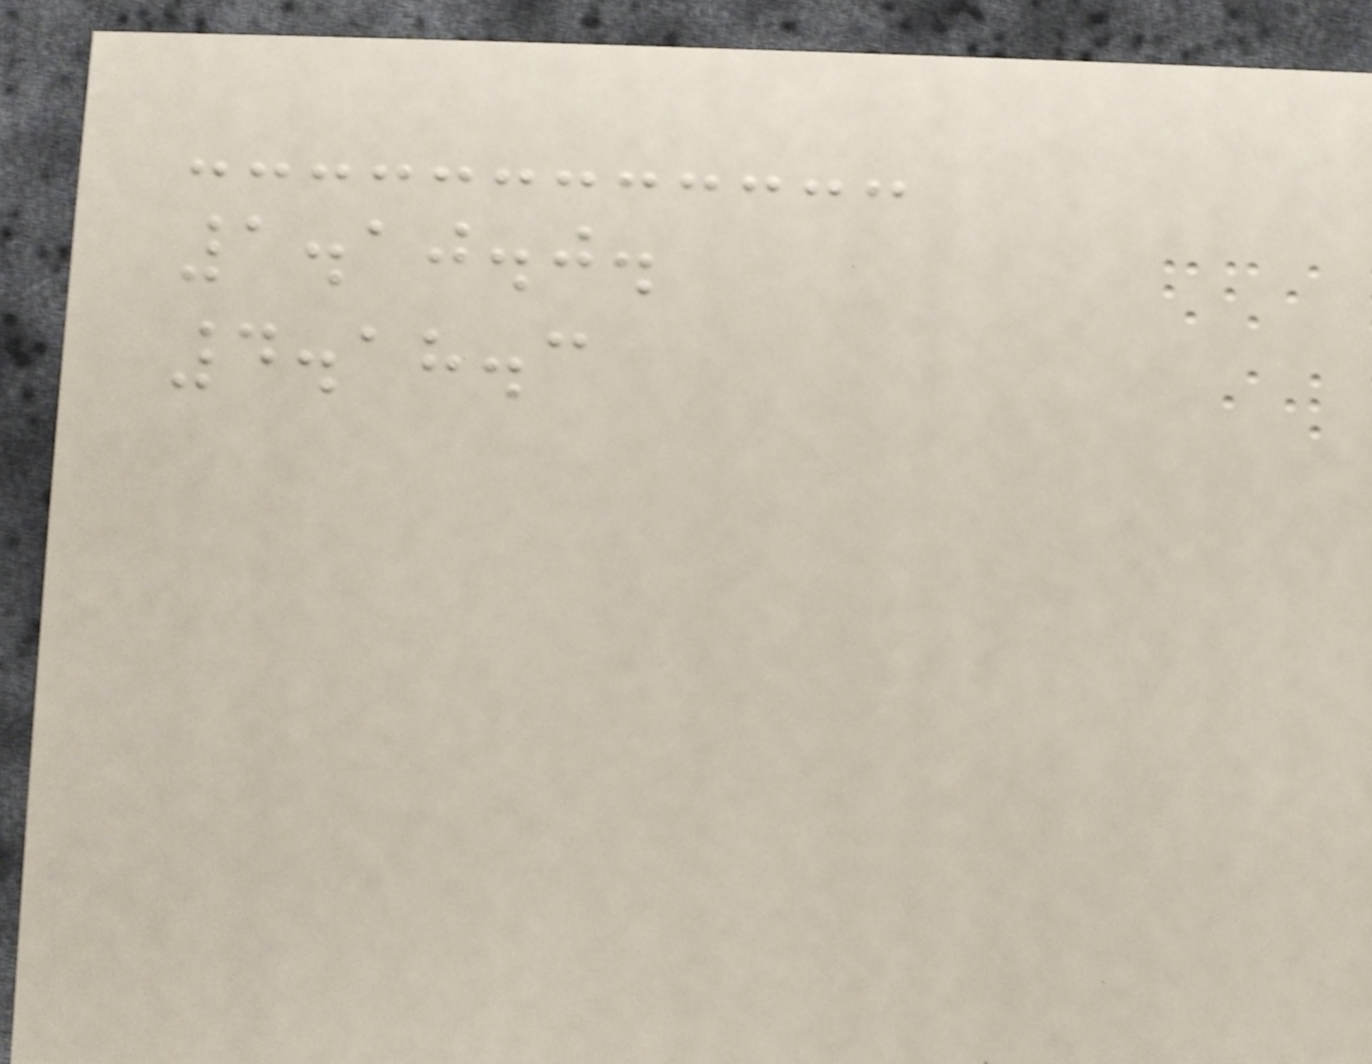1.10.0.
4.18.3
